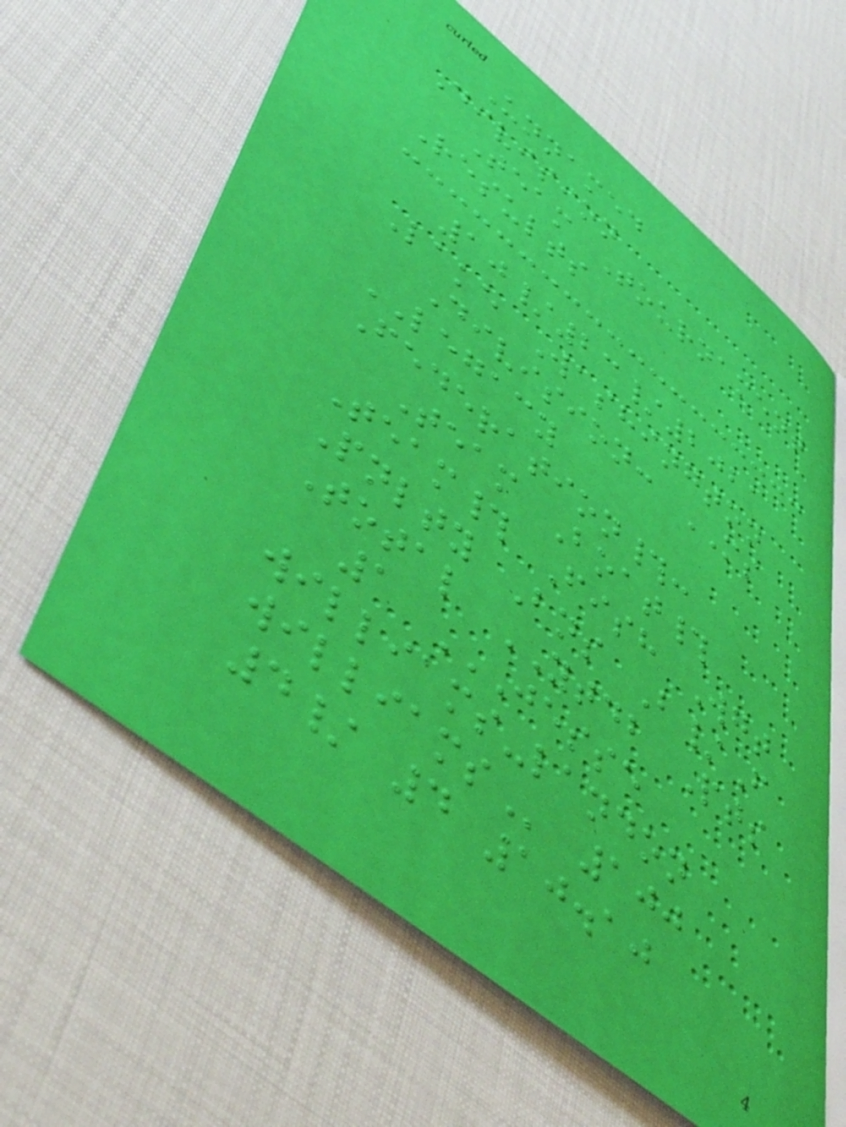Unnamed
Division
Team Tournament
Results
10/23/2021
Lake Washington
Division: MS
LEGACY
Federation#:
Team Boat#
Team# Fish Wgt
Pnlty Bns B/F
Total YTDB Pts
1 JESSE
WILLIAMS-LANDON
WILLIAMS 100
4/ 4 10.10
